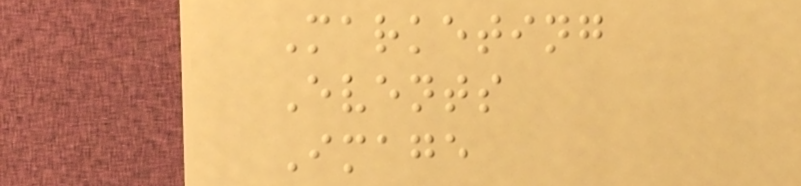Marketing
Events
Image
